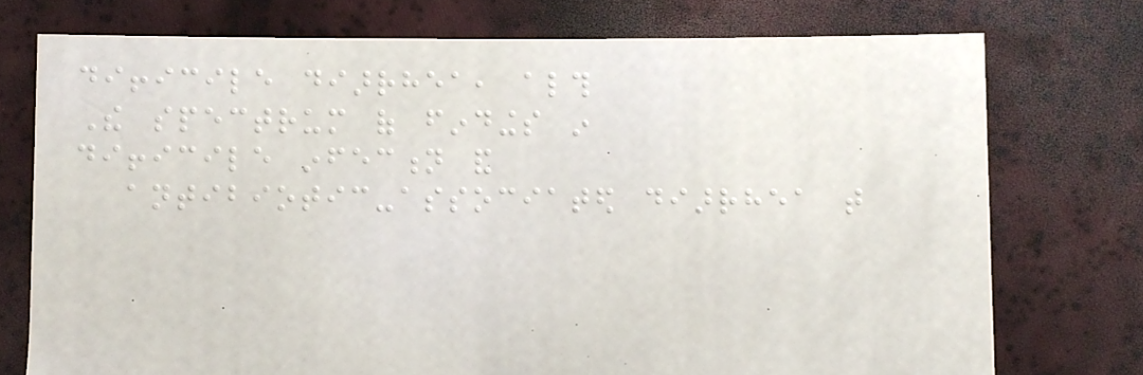difficile diarrhea, although
The spectrum of findings in
difficile infection and
antibiotic-associated diarrhea that
